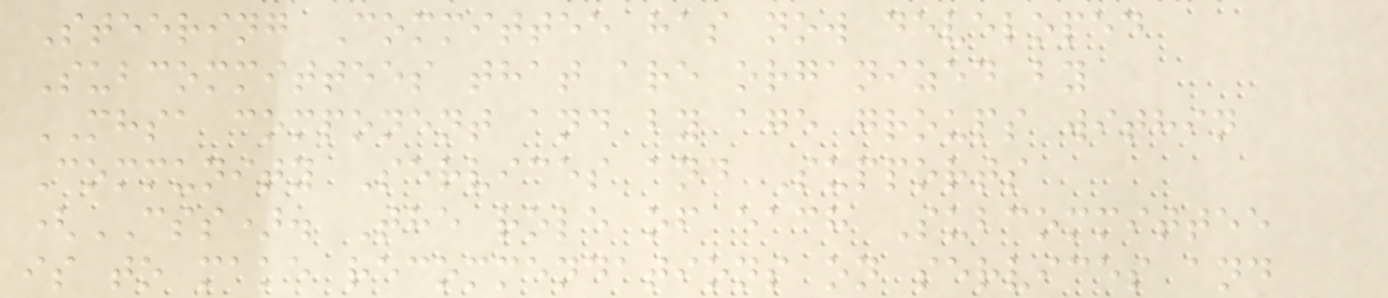Steering Committee has now developed
Subcommittees that are organized by
MHSA component and by age groups within
Community Services and Supports
(CSS). The role of each Subcommittee
is to make recommendations on services and
